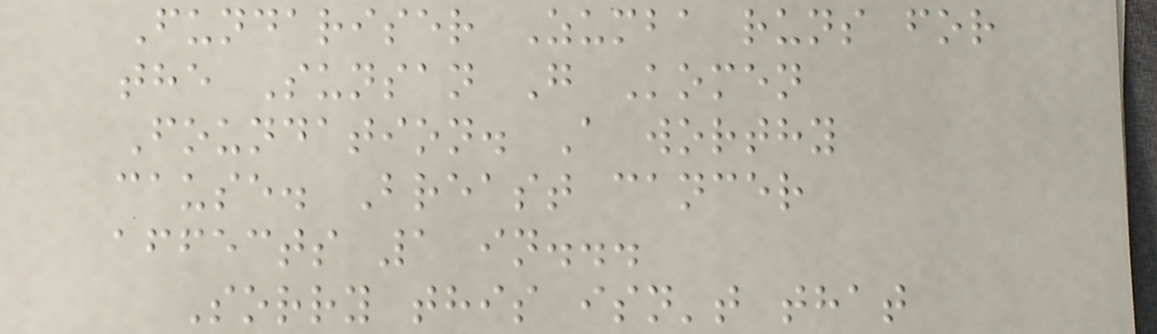Fundariser Zumba runs for
the Sunsan G Komen
Foundation. A worthy
cause. Breast cancer
affects 1 in...
Sorry this isn't that
